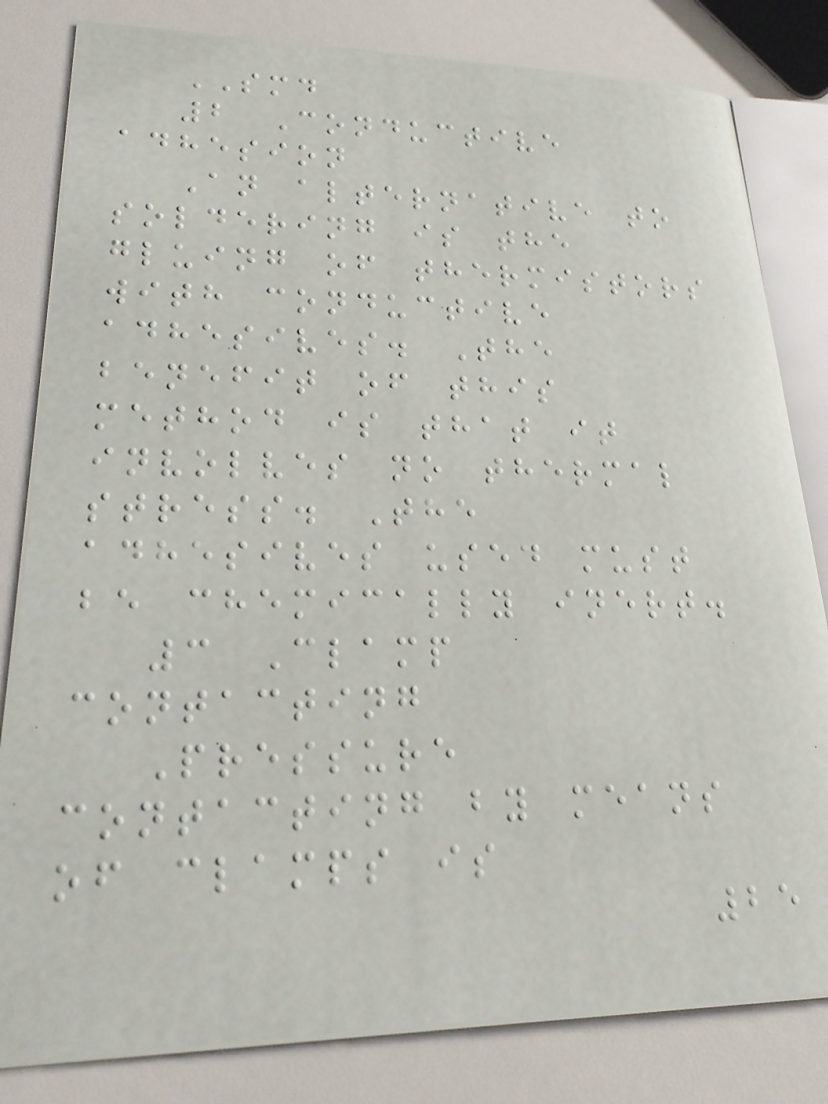SMD
2 Conductive
adhesion
An alternative to
soldering is the
gluing of thermistors
with conductive
adhesives. The
benefit of this
method is that it
involves no thermal
stress. The
adhesives used must
be chemically inert.
3 Clamp
contacting
Pressure
contacting by means
of clamps is
25
